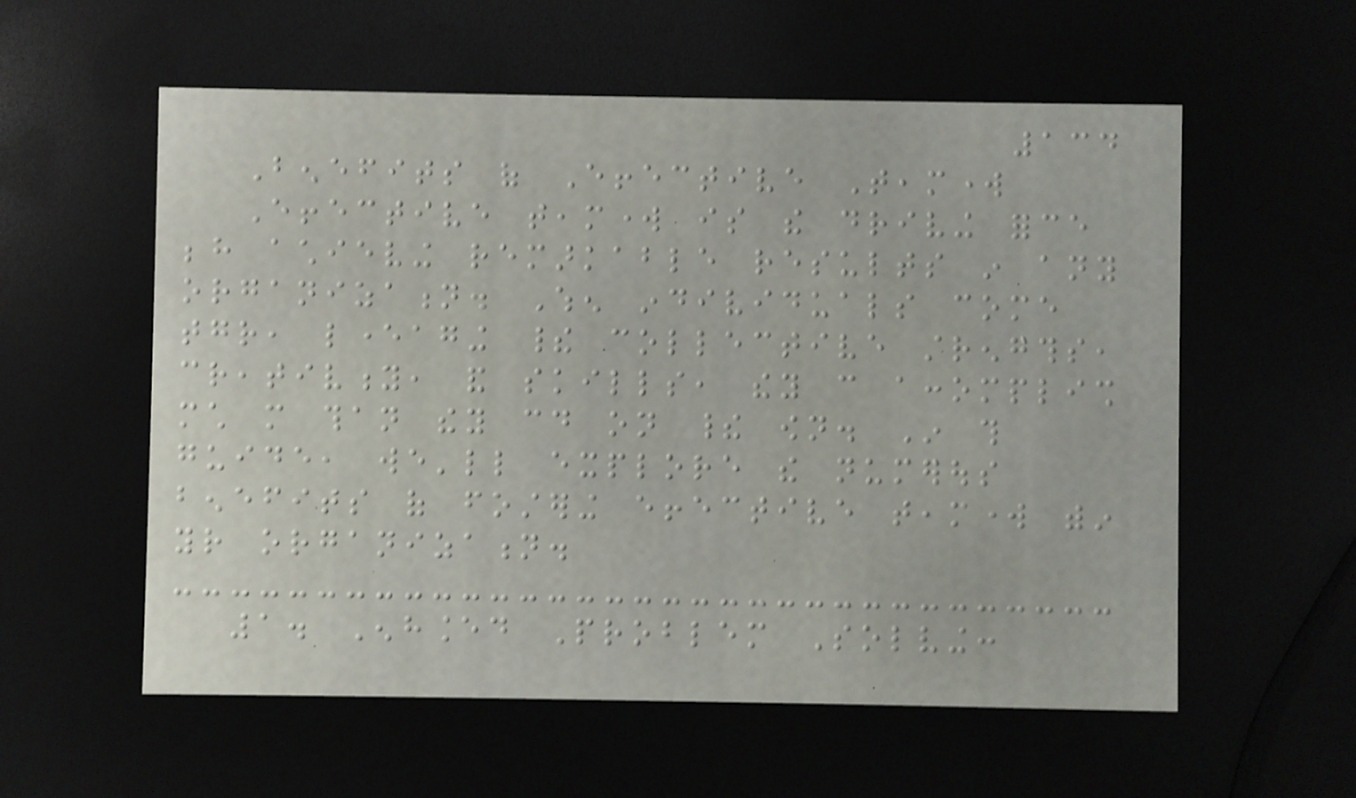134
Benefits of Effective Teamwork
Effective teamwork is the driving force
behind achieving remarkable results in any
organization. When individuals come
together, leveraging their collective strengths,
creativity, and skills, they can accomplish
much more than they could on their own. In this
guide, we'll explore the numerous
benefits of fostering effective teamwork within
your organization.
1. Enhanced Problem Solving:
